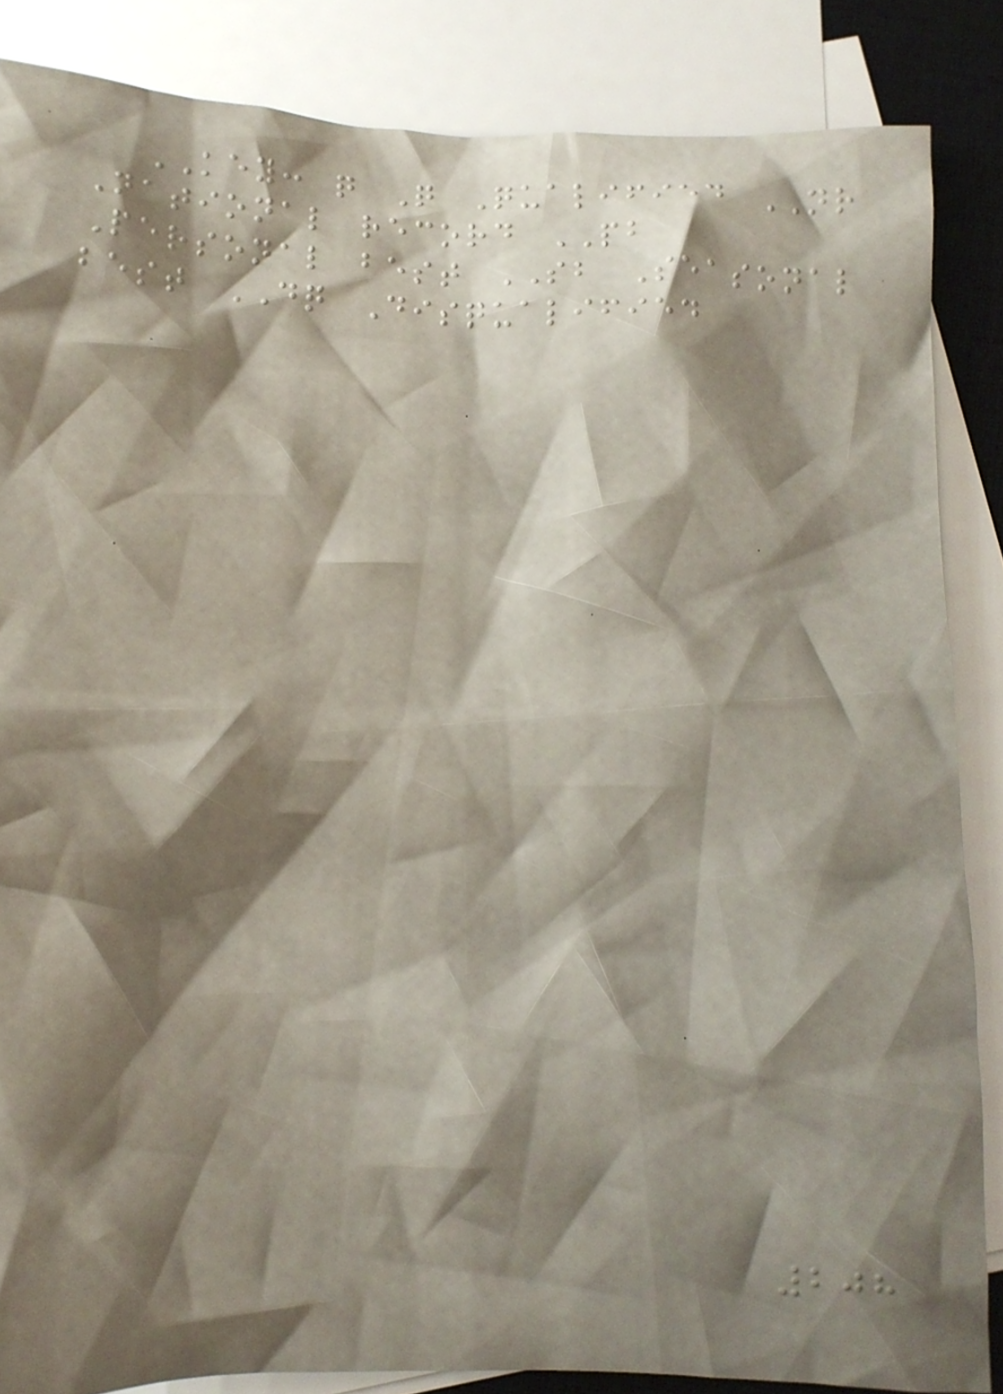KEY: q Q Qualified NR
National record PB
Personal best SB Seasonal
best DQ Disqualified
208
